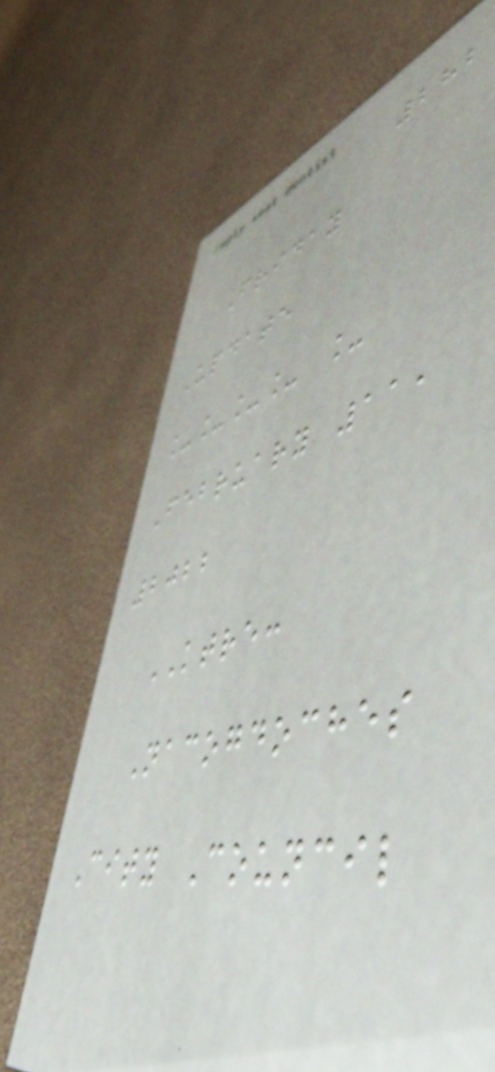282
Friday
Update
____ _
February 11,
2022
KTRE:
Nacogdoches
City Council
